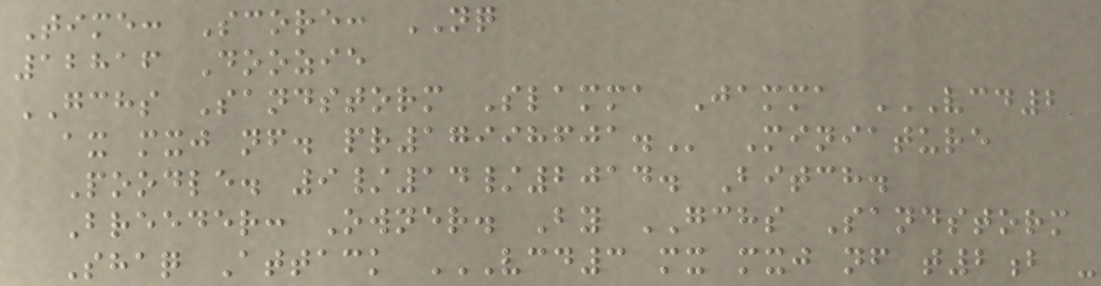Time: Score: NQ
12816 Doozie
GCHS Sandstorm Slamma Jamma VCD2
AX MXJ NF. PR17998601. Miniature
Poodle. 9/14/2014. Bitch.
Breeder: Owner. By GCHS Sandstorm
Shaq Attack VCD3 MX MXJ NF T2B -
